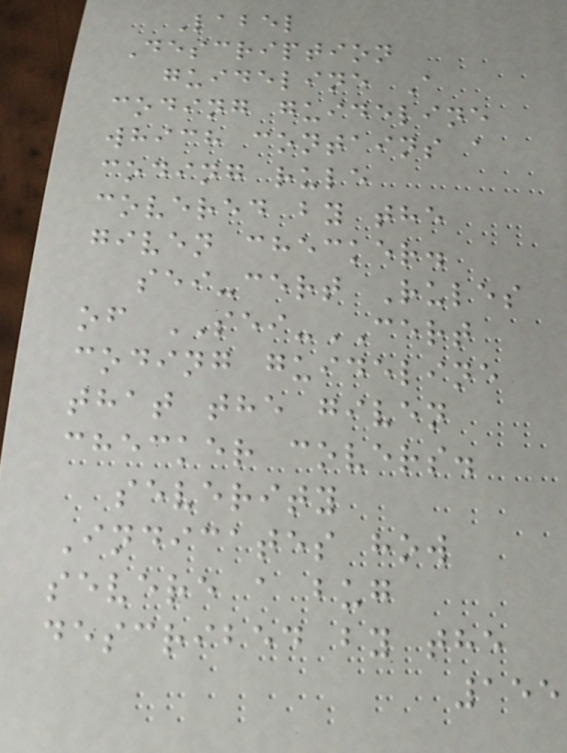Label
Description
guideline A
coding guideline
which contains a
coding rule
covered by the
given checker.
sei-cert Rules
of SEI-CERT
coding guideline
that the given
checker covers.
severity
Indicates how
severe a bug
described by the
155
